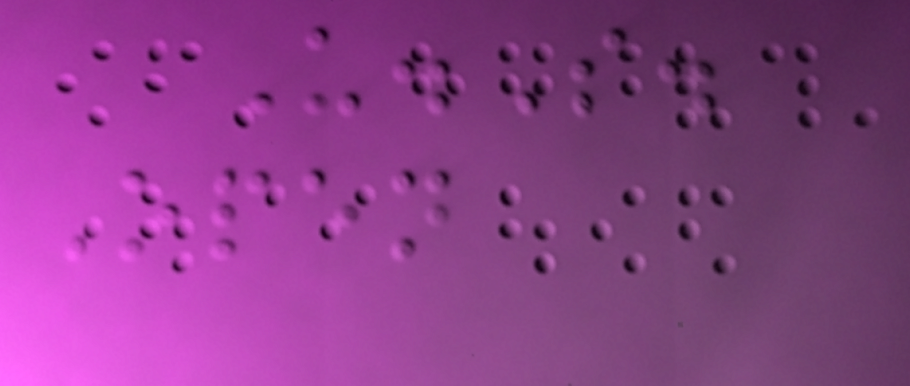U.S.
Open
